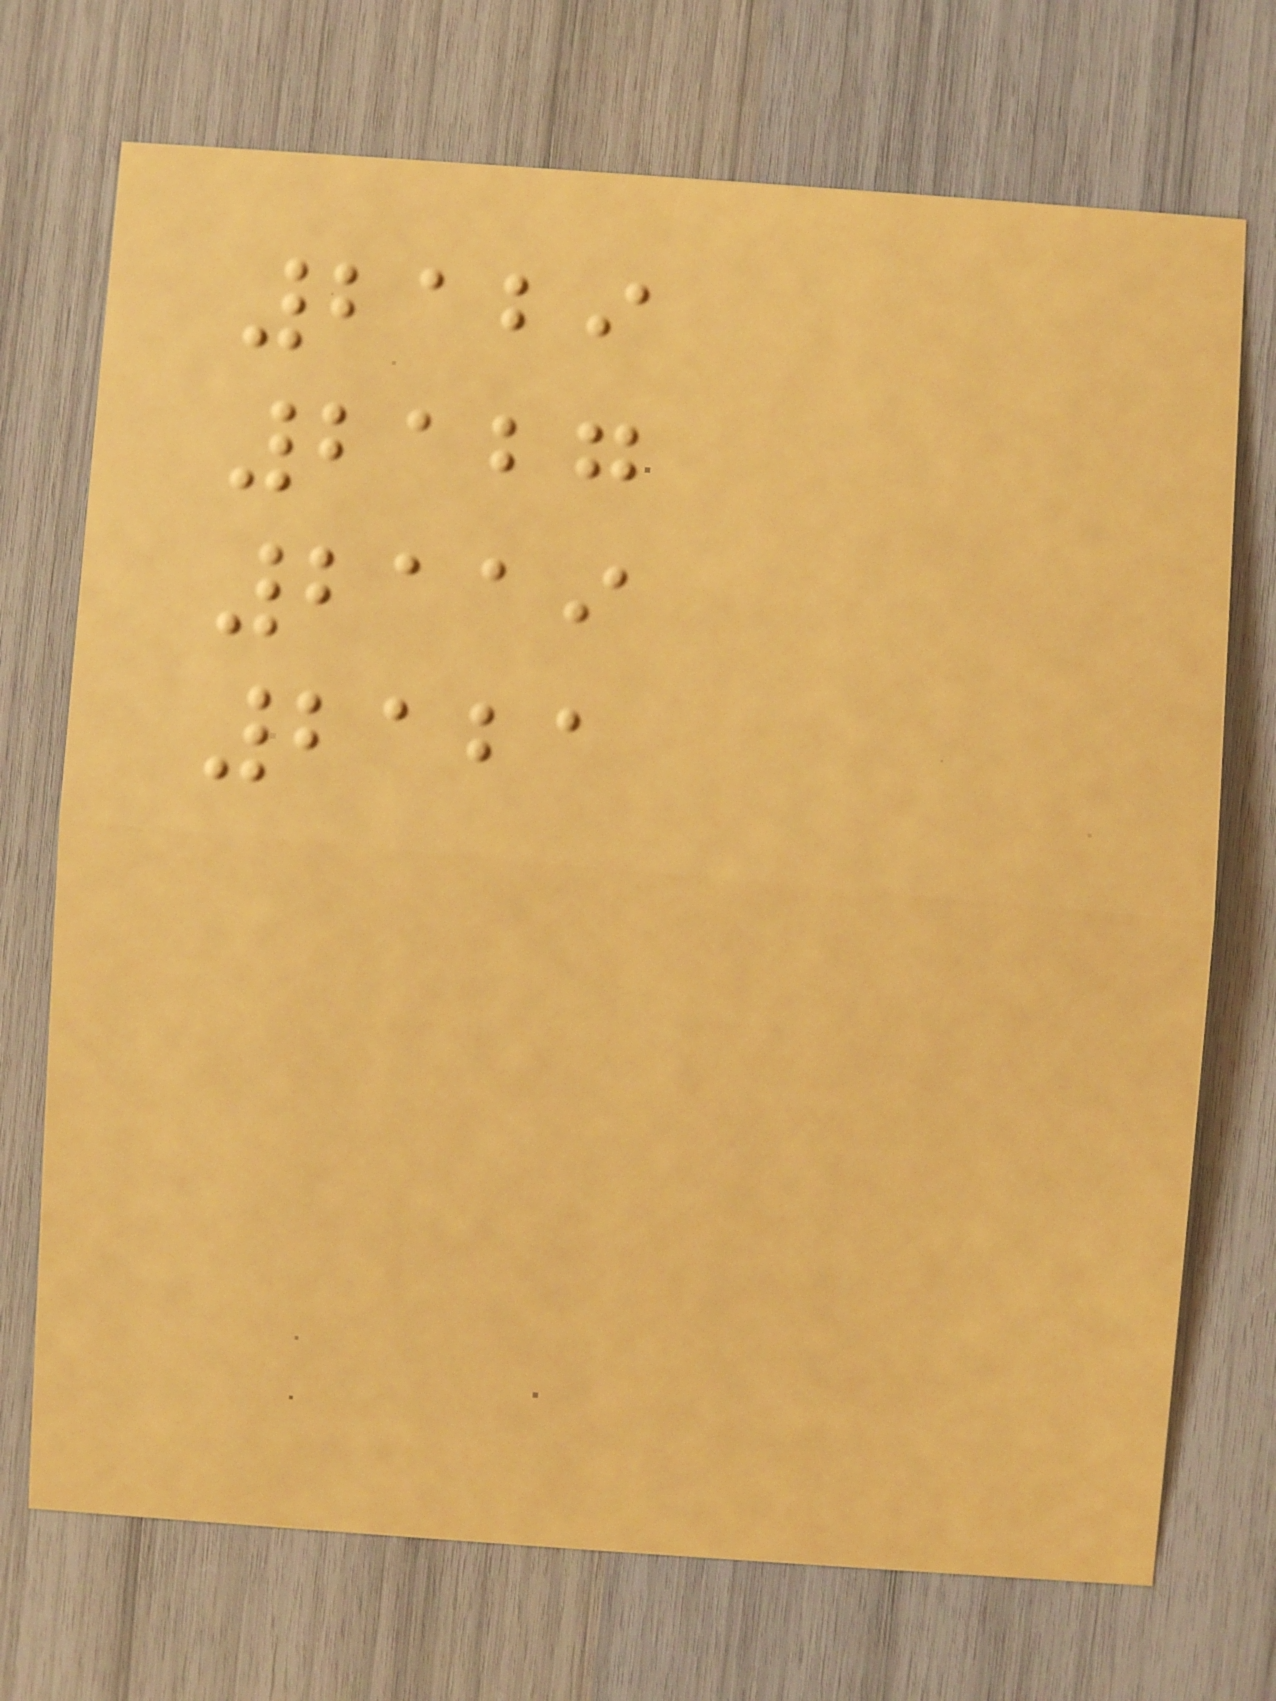2129
2127
2119
2121
